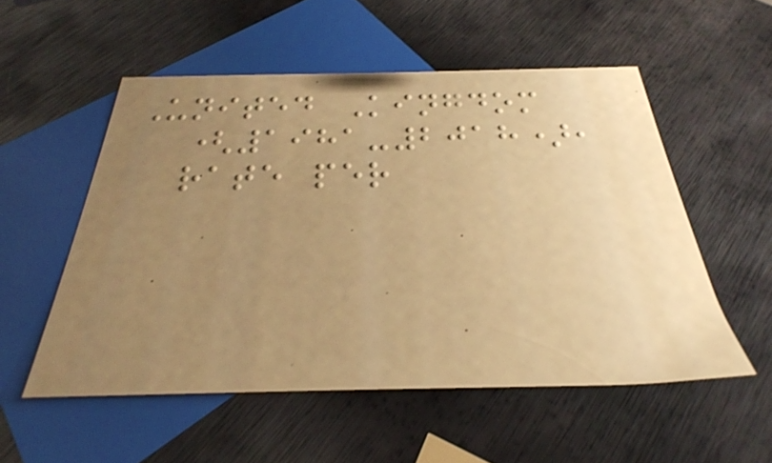United Kingdom
(1981-2018),
rate per
